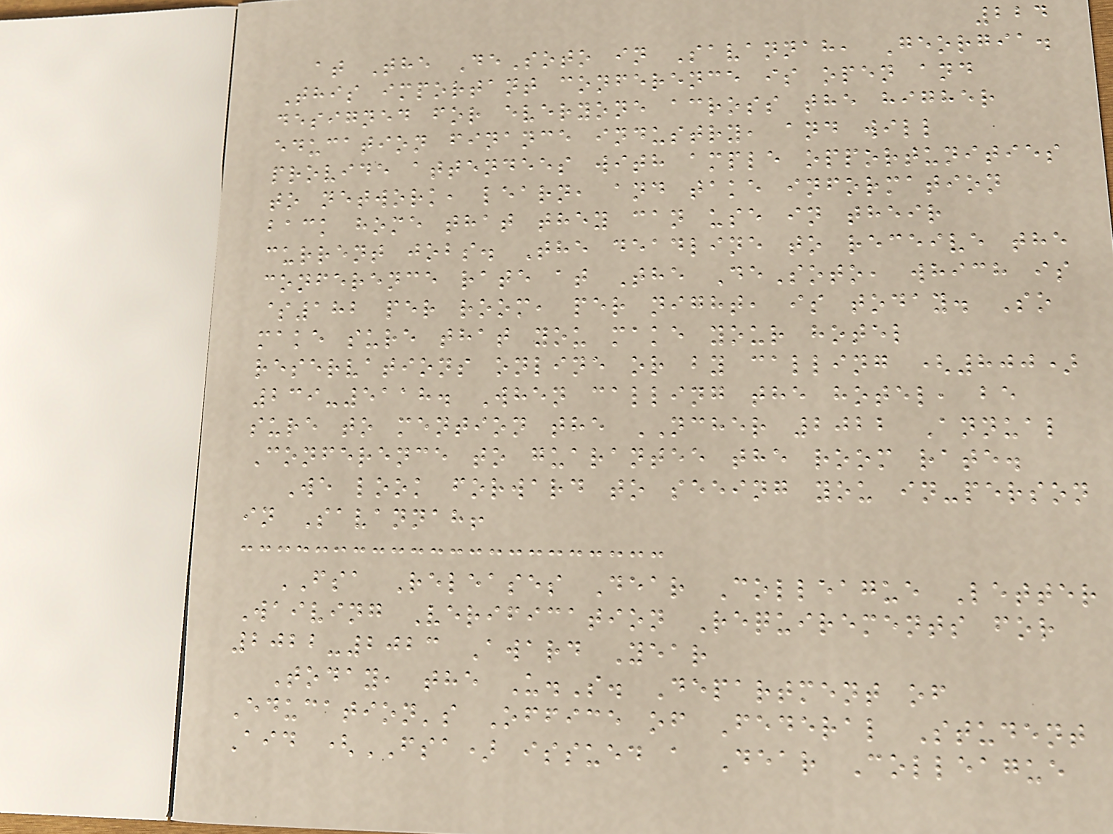224
at The DeSoto in Savannah, Georgia.
This important conference is open and
designed for everyone across the higher
education finance industry, and will
provide attendees with ample opportunities
to network, learn, and take information
back home that they can use in their
current jobs. The deadline to receive the
conference rate at The DeSoto, which is
$182 per room, per night, is today. So
make sure that you make your hotel
reservations online or by calling (800)
239-5118. When calling the hotel, be
sure to mention the NCHER 2022 Annual
Conference to guarantee the room rate.
We look forward to seeing you in-person
in Savannah!
FSA Releases Dear Colleague Letter
Waiving Verification Requirements for
2022-2023 Award Year
Today, the U.S. Department of
Education's Office of Federal Student
Aid (FSA) issued a Dear Colleague
